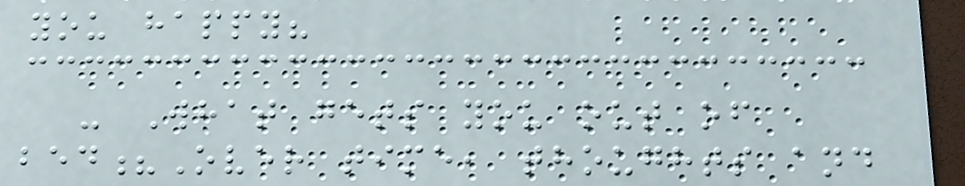you happy?
- What gets you out of
bed?Over time, thoughts and
